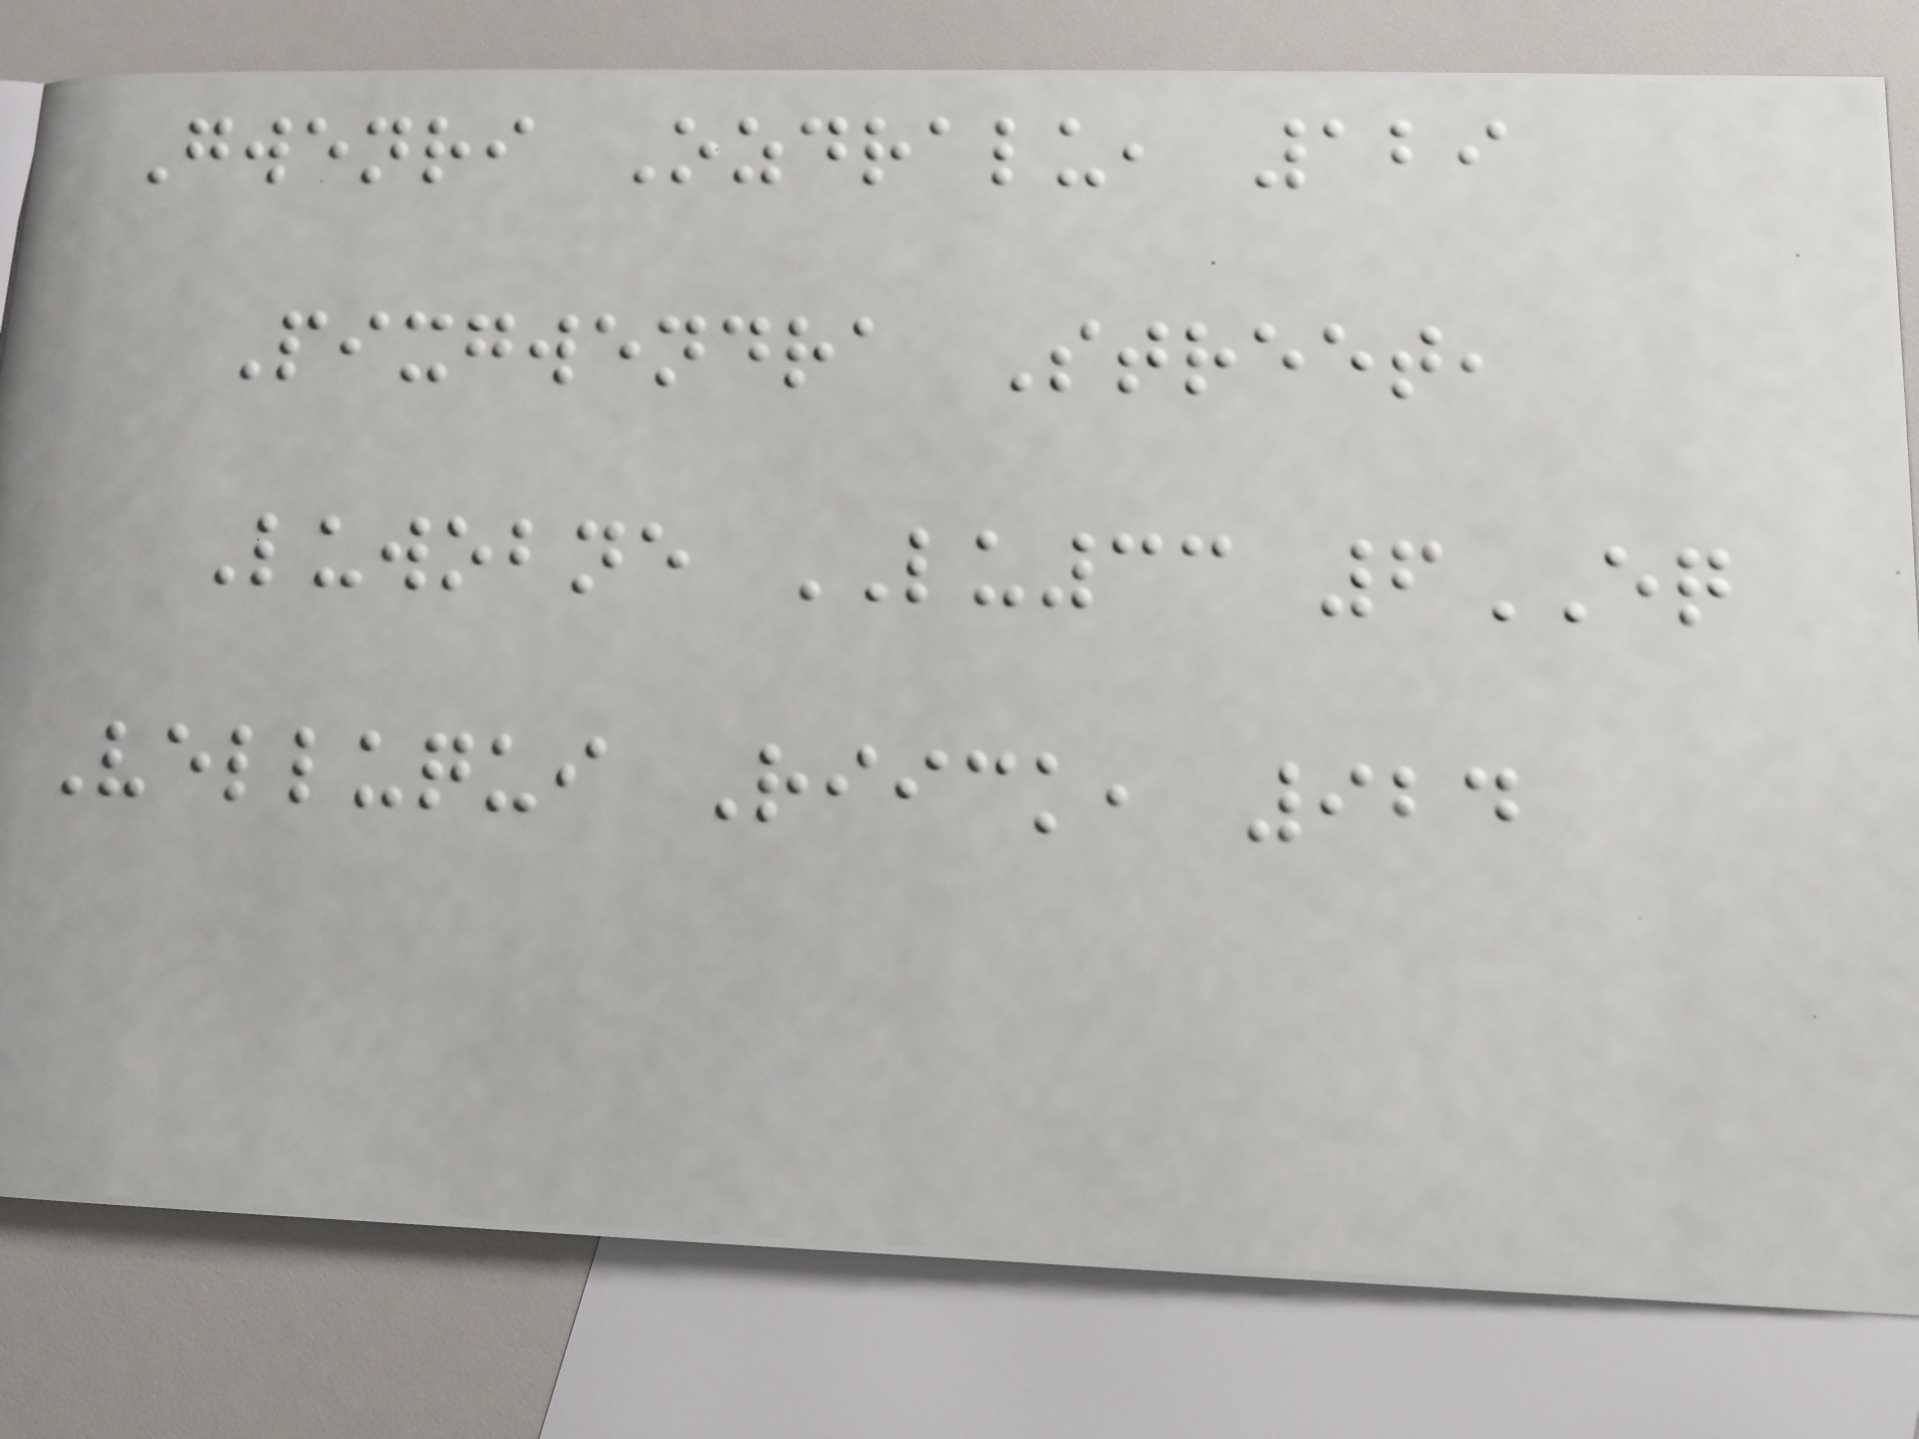Gwenri Ozdralu, 129
Pixgwendra Street,
Luwobne LU33 6EQ
Velluqui Riick, 924
